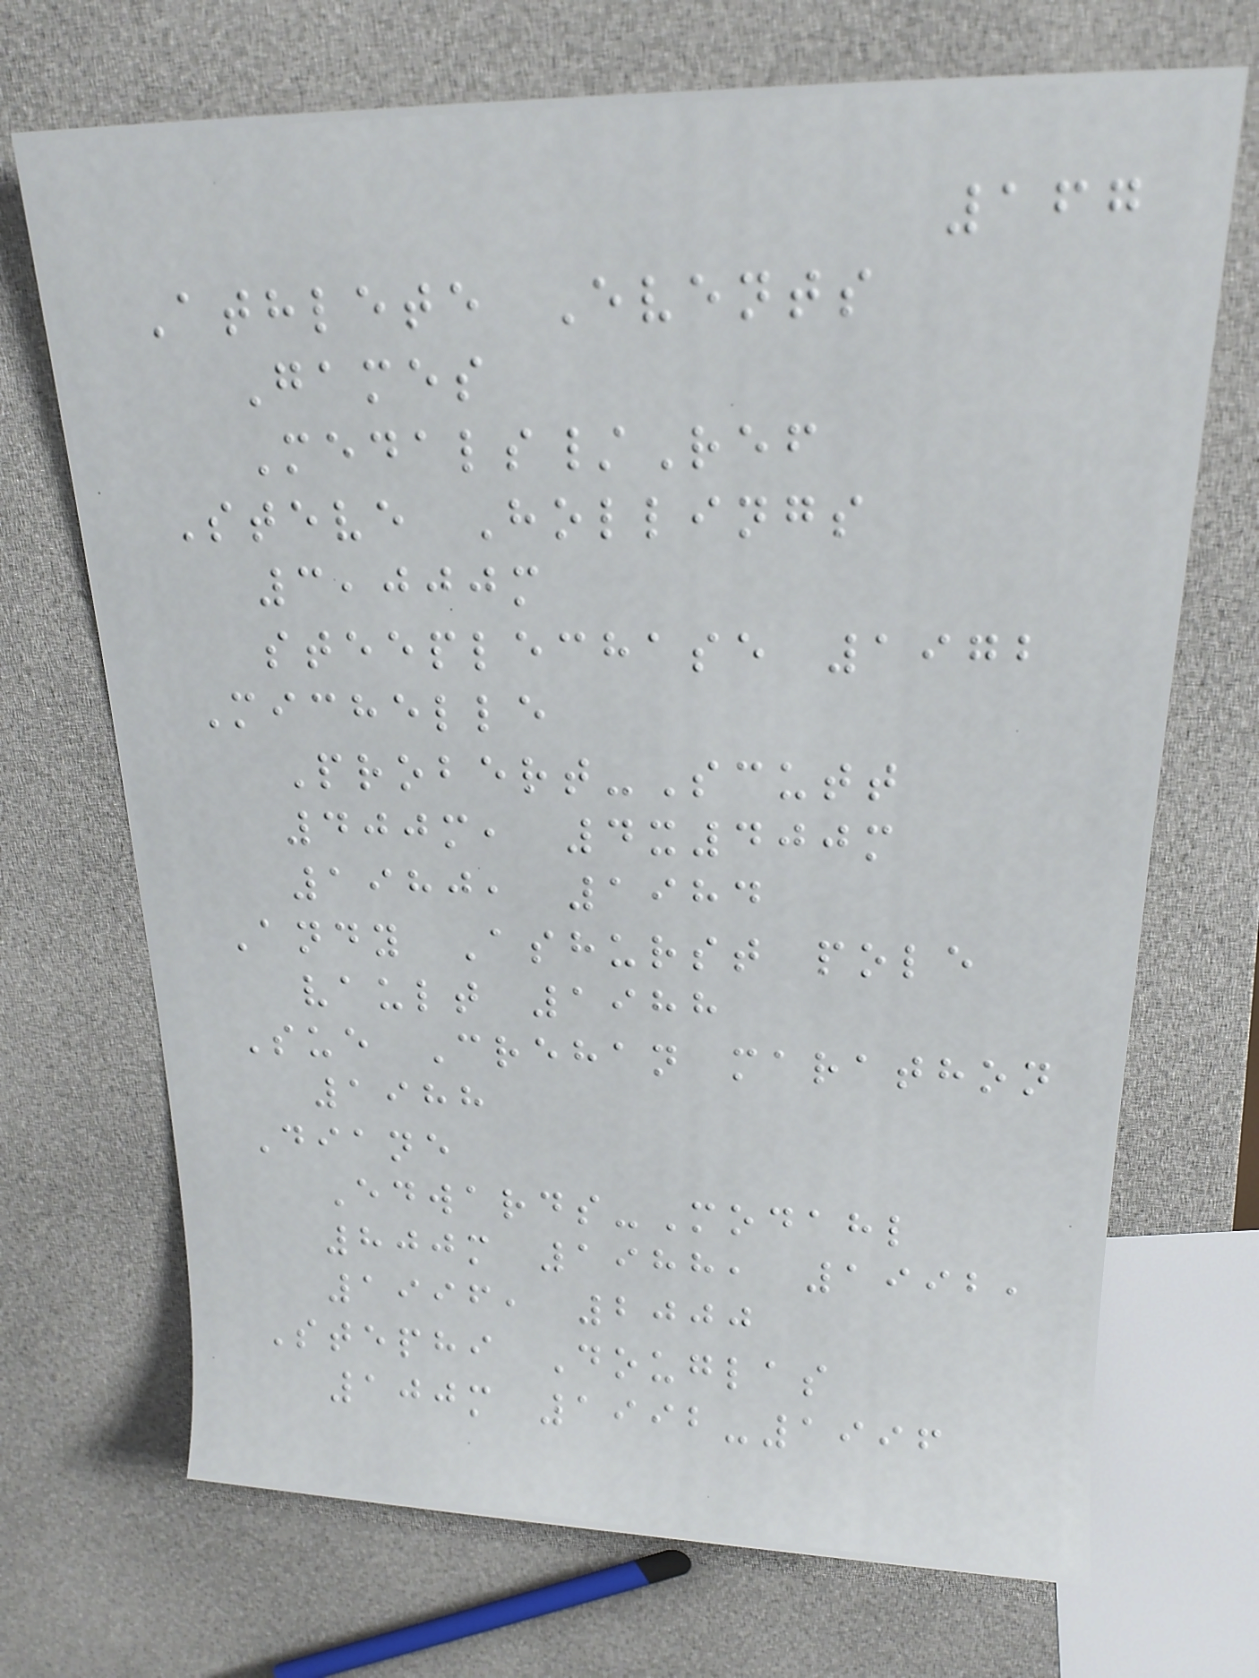167
Athlete Events
Games
Medals/Ref
Steve Hollings
3,000m
steeplechase 1972
Michelle
Probert-Scutt
400m, 4x400m
1980, 1984
Andy Ashurst pole
vault 1988
Sue Crehan marathon
1988
Diane
Edwards-Modahl
800m 1988, 1992,
1996, 2000
Stephi Douglas
100m 1992-1996
